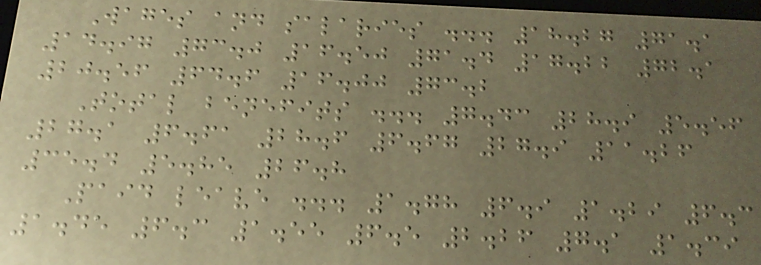Wages and salaries ... 18.27 71.1
14.97 73.0 16.50 71.4 17.22 72.1
20.56 64.6 16.00 73.2
Total benefits ... 7.43 28.9 5.56
27.1 6.61 28.6 6.67 27.9 11.26
35.4 5.85 26.8
Paid leave ... 1.78 6.9 1.29 6.3
1.45 6.3 1.55 6.5 2.26 7.1 1.39
